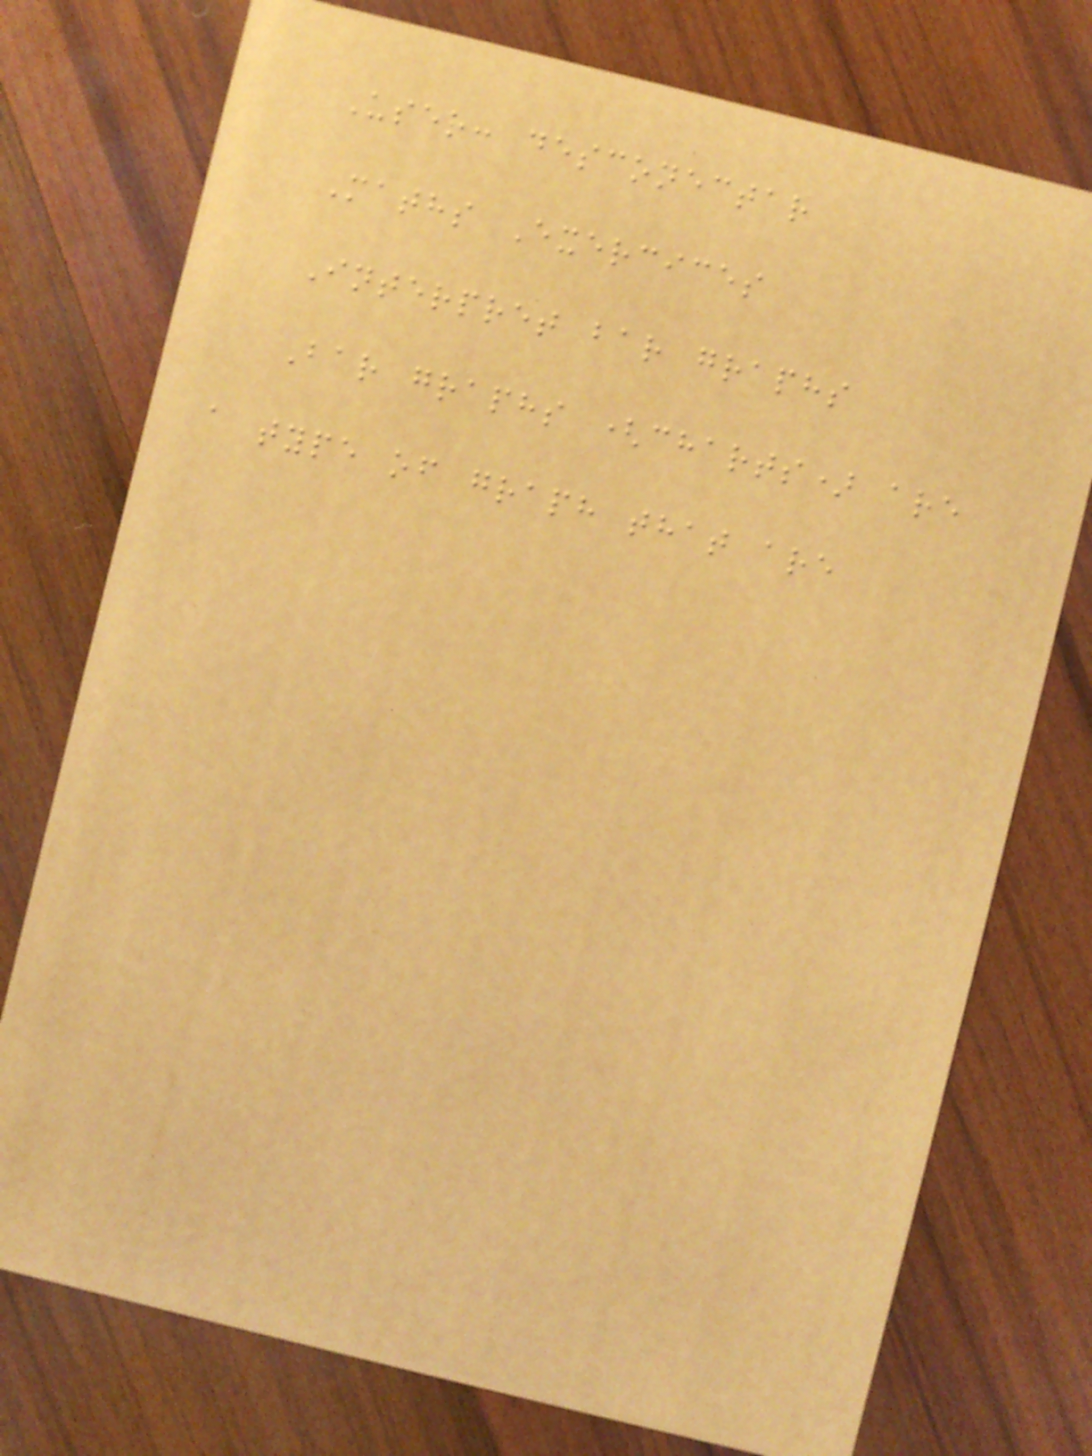User: desconectar
Maths Exercices
Interpret bar graphs
Bar graphs (charts) are
a type of graph that are
